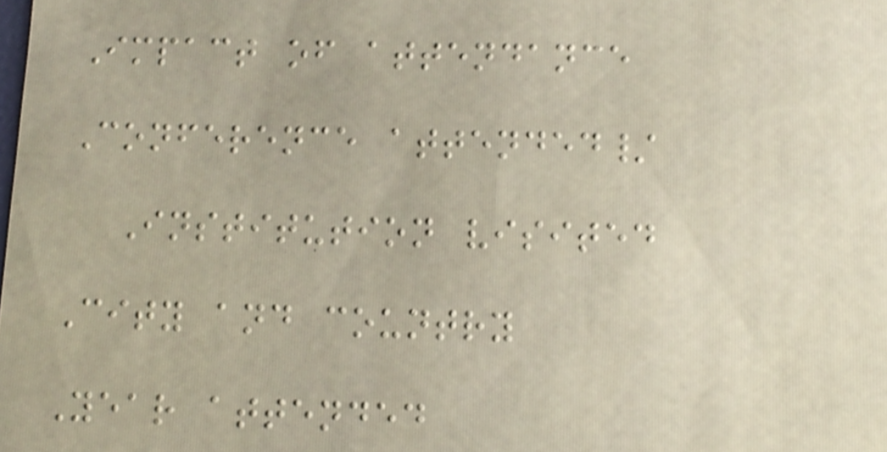Impact of attendance
Conference attended/
Institution visited
City and country
Year attended
